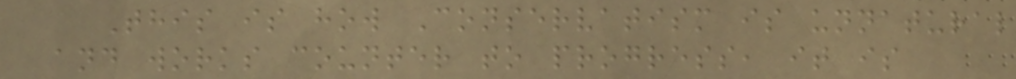This is how Conservatism is unnatural
and works counter to progress, it is
